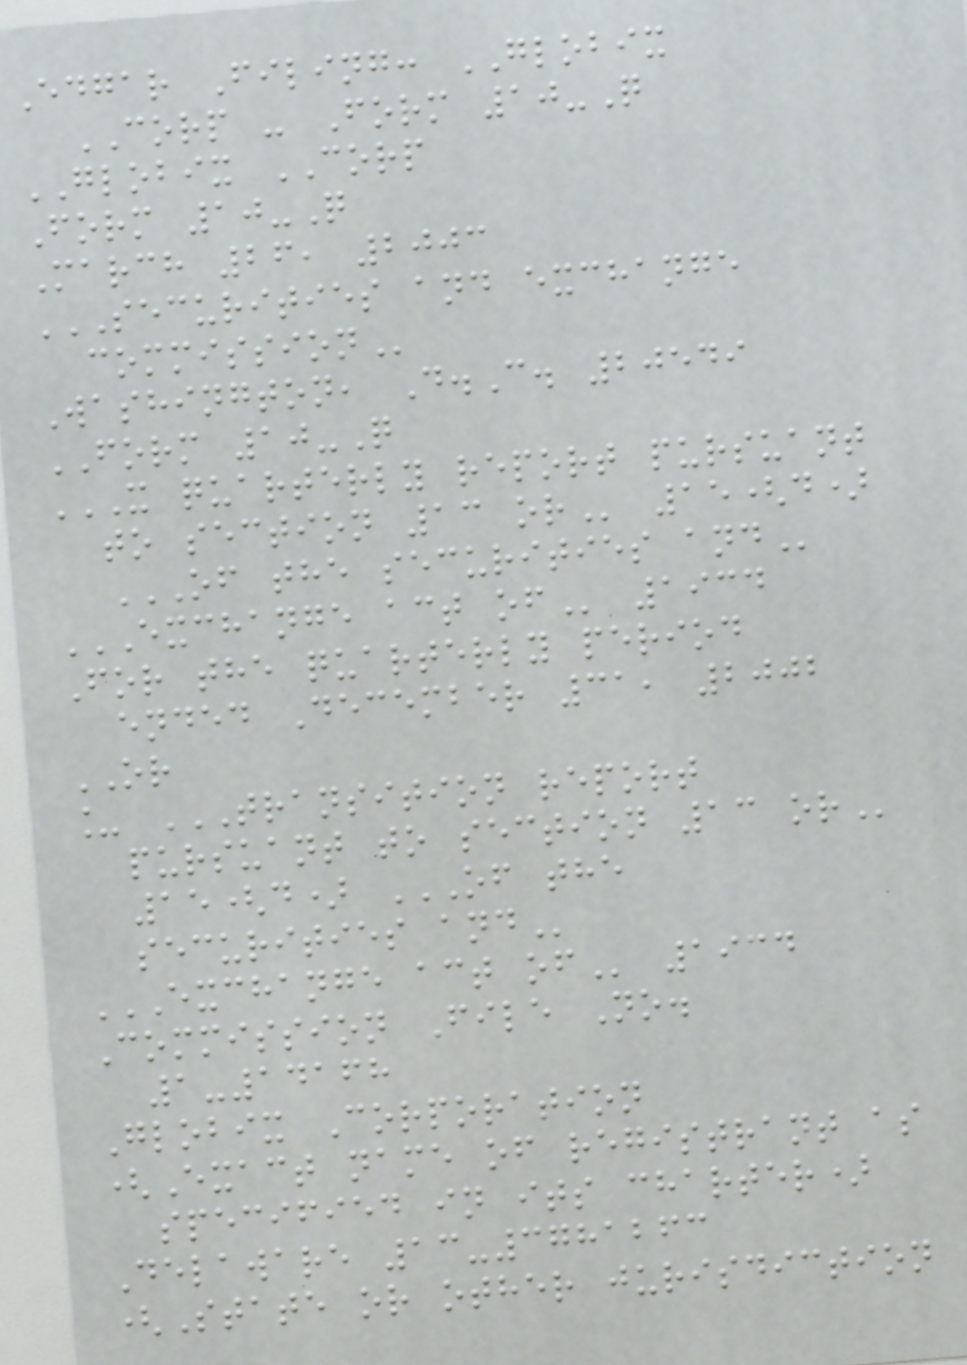Edgar Filing: GLOBIX
CORP - Form 10-Q
GLOBIX CORP
Form 10-Q
March 26, 2003
SECURITIES AND EXCHANGE
COMMISSION
Washington, D.C. 20549
FORM 10-Q
X QUARTERLY REPORT PURSUANT
TO SECTION 13 OR 15(d)
OF THE SECURITIES AND
EXCHANGE ACT OF 1934
For the quarterly period
ended December 31, 2002
OR
_ TRANSITION REPORT
PURSUANT TO SECTION 13 OR
15(d) OF THE
SECURITIES AND
EXCHANGE ACT OF 1934
Commission File No.
1-14168
Globix Corporation
(Exact name of registrant as
specified in its charter)
Delaware 13-3781263
(State or other jurisdiction
